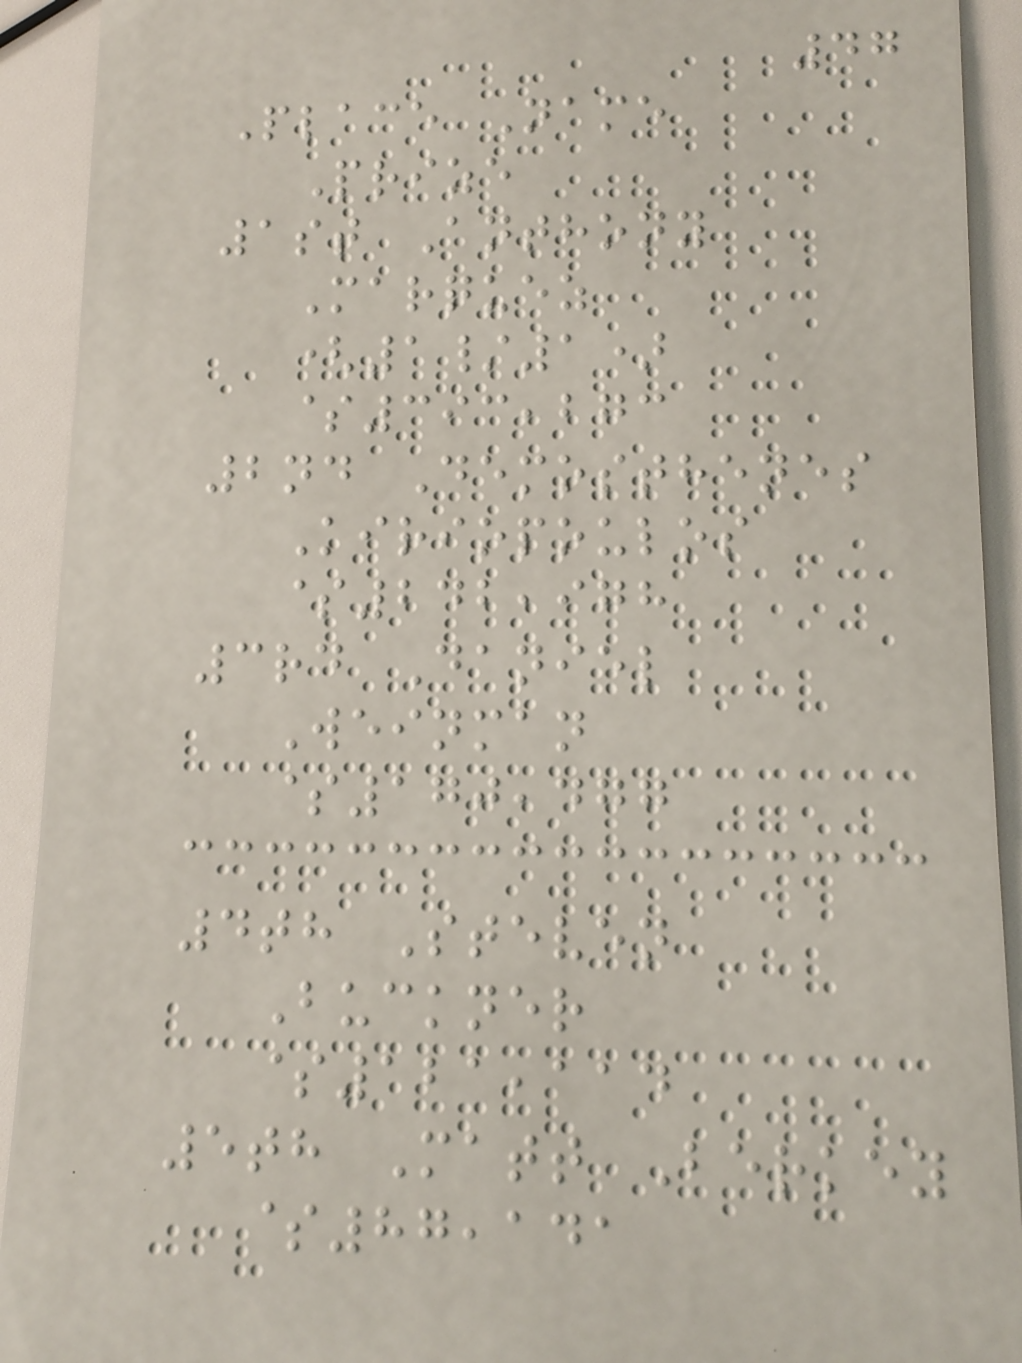47
Place Name
Prize
1st Anthony
Marquez
(1/1)
$393,273
2nd Demosthenes
Kiriopoulos
$242,978
3rd Daniel
Weinman
$170,477
4th Steven
Buckner
$121,114
5th Matt Berkey
$87,141
